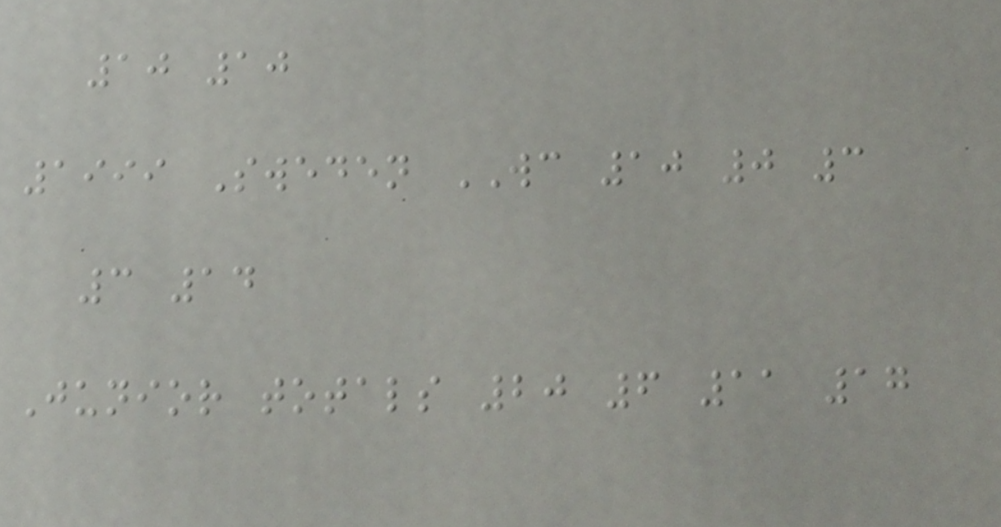10 10
1999 Sweden WC 10 0 3
3 14
Junior totals 20 6 11 17
